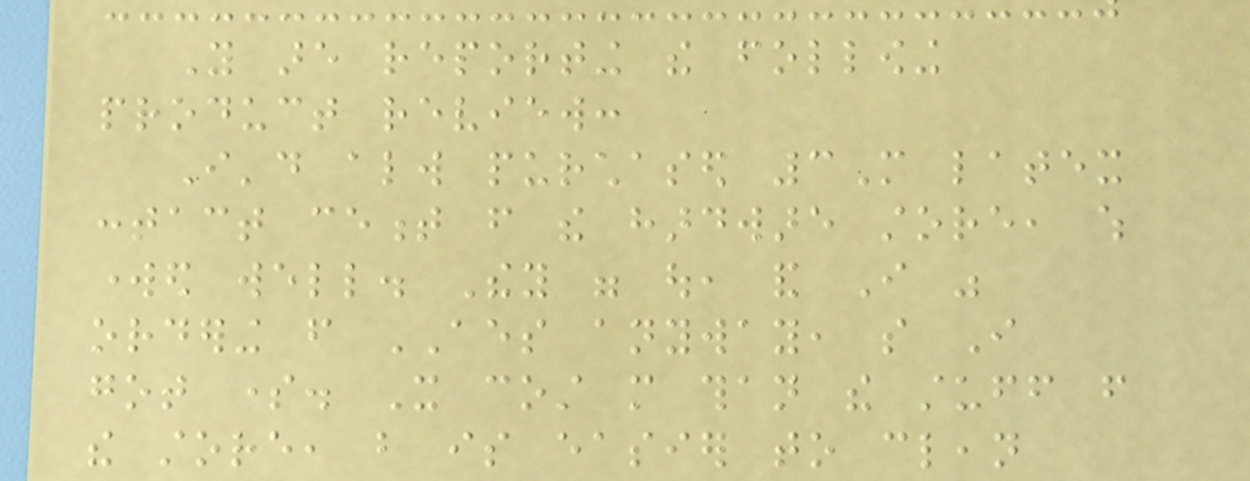You are reporting the following
product review:
I'd always purchased 3M latex
contact cement from the hardware store, which
worked well. They were out, and I was
ordering from AES anyway, so I
got some. It cost more than the stuff from
the store, but is easier to clean
